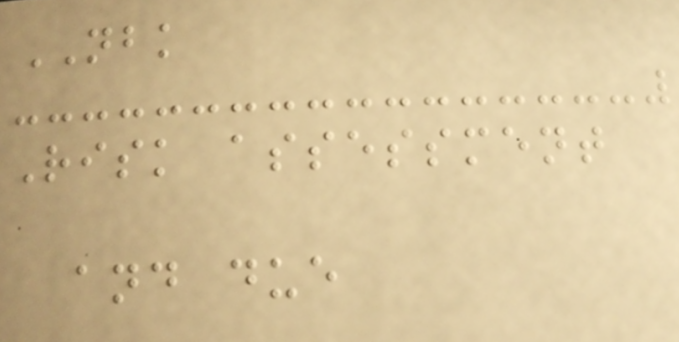NBK
Risk assessment
and due
